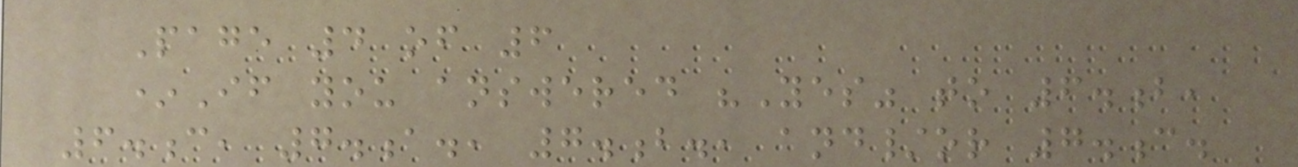Page 4 of 6
*If you answered "Yes" to 6.b,
6.c, 7.a., 7.b., and/or 7.c.
